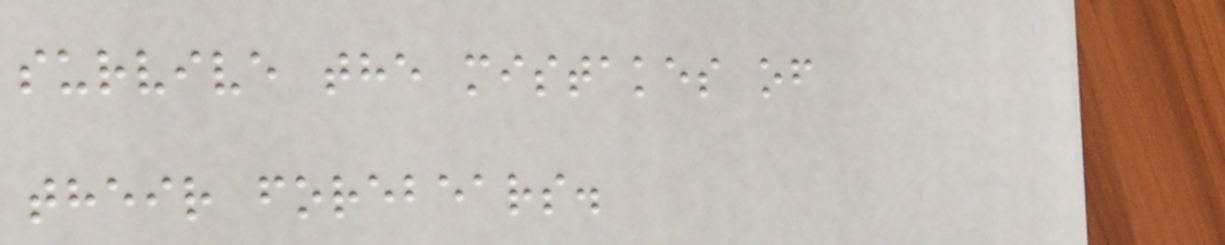survive the mistakes of
their forebears.
